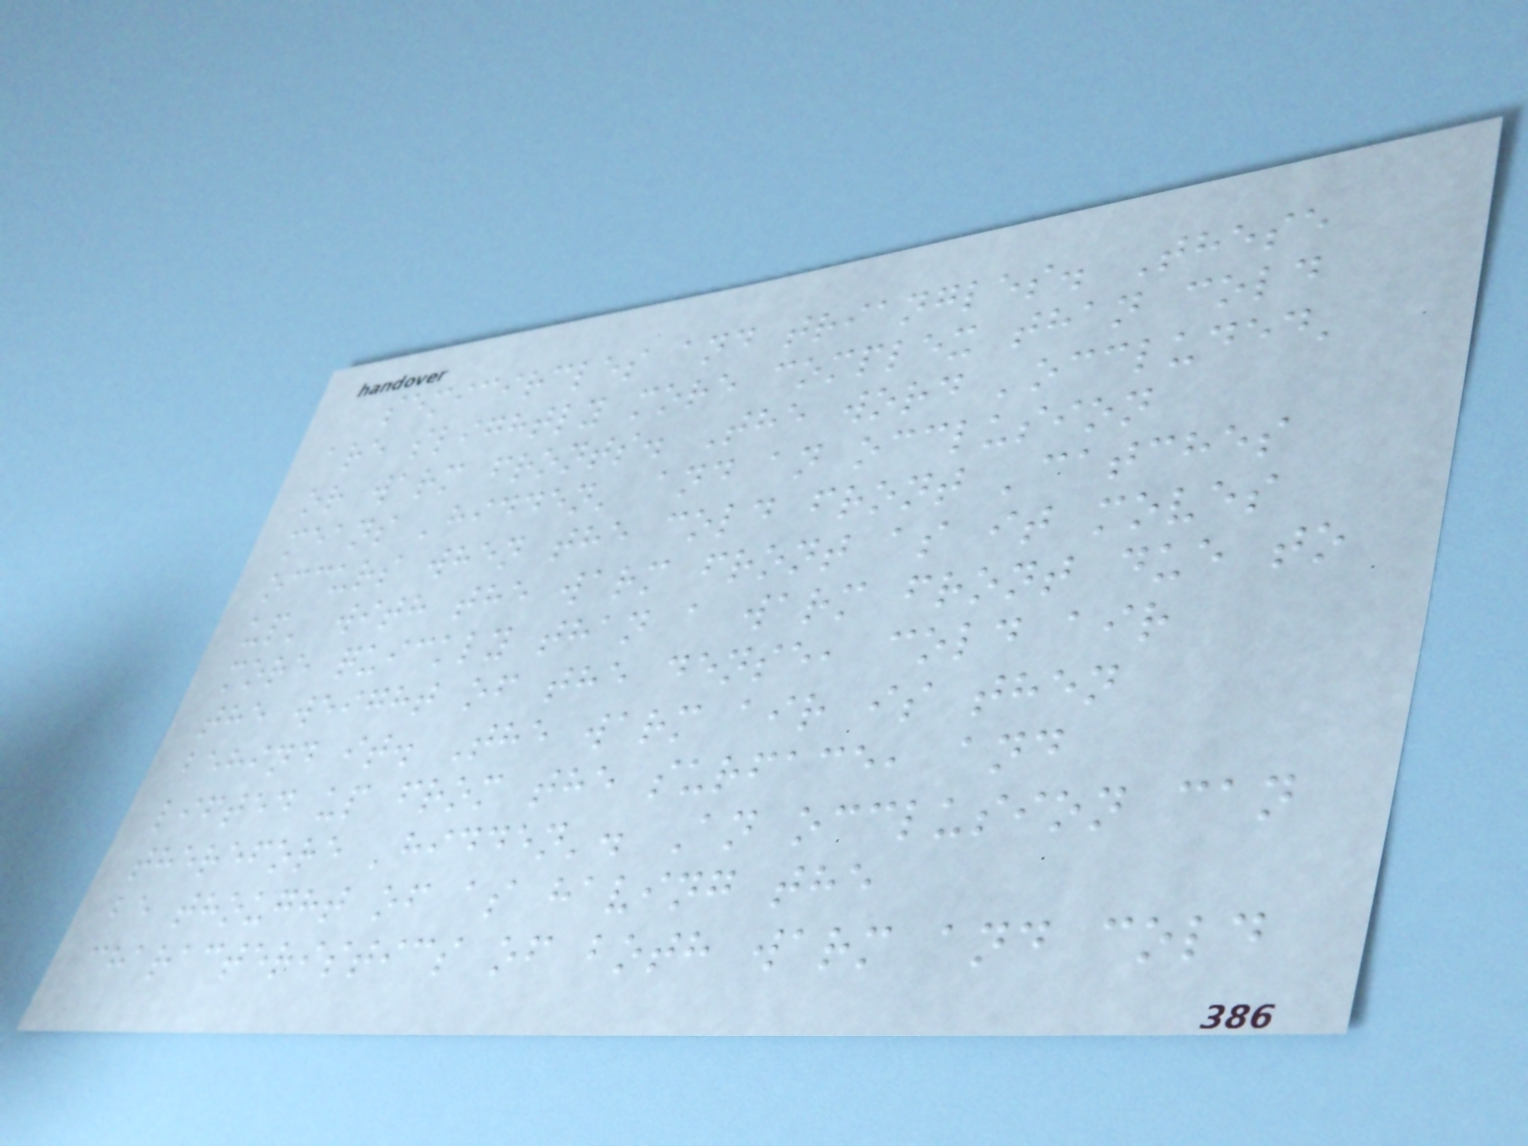semicircles and triangles. These
are slightly more complex than cold
or warm fronts. The word 'occluded'
means 'hidden' and an occlusion
occurs when the cold front 'catches
up' with the warm front as it moves
more quickly than a warm front due to
the weight of the dense, cold air
behind it. The warm air is then
lifted up from the surface, and
therefore 'hidden'. An occlusion can
be thought of as having the
characteristics of both warm and cold
